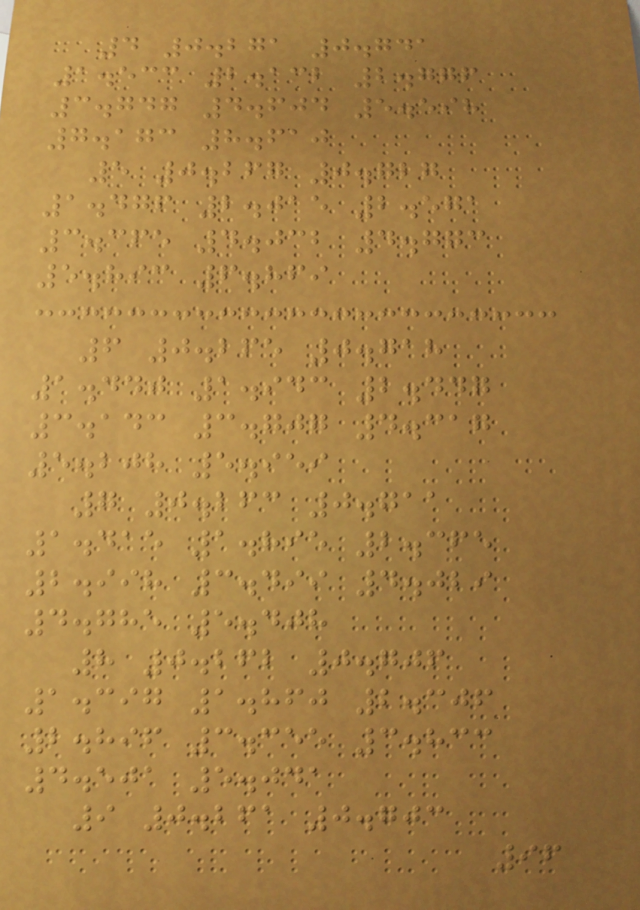4 0.271 0.741
1.533 2.132 2.776
3.747 4.604 5.598
7.173 8.610
5 0.267 0.727
1.476 2.015 2.571
3.365 4.032 4.773
5.893 6.869
6 0.265 0.718
1.440 1.943 2.447
3.143 3.707 4.317
5.208 5.959
7 0.263 0.711
1.415 1.895 2.365
2.998 3.499 4.029
4.785 5.408
8 0.262 0.706
1.397 1.860 2.306
2.896 3.355 3.833
4.501 5.041
9 0.261 0.703
96
